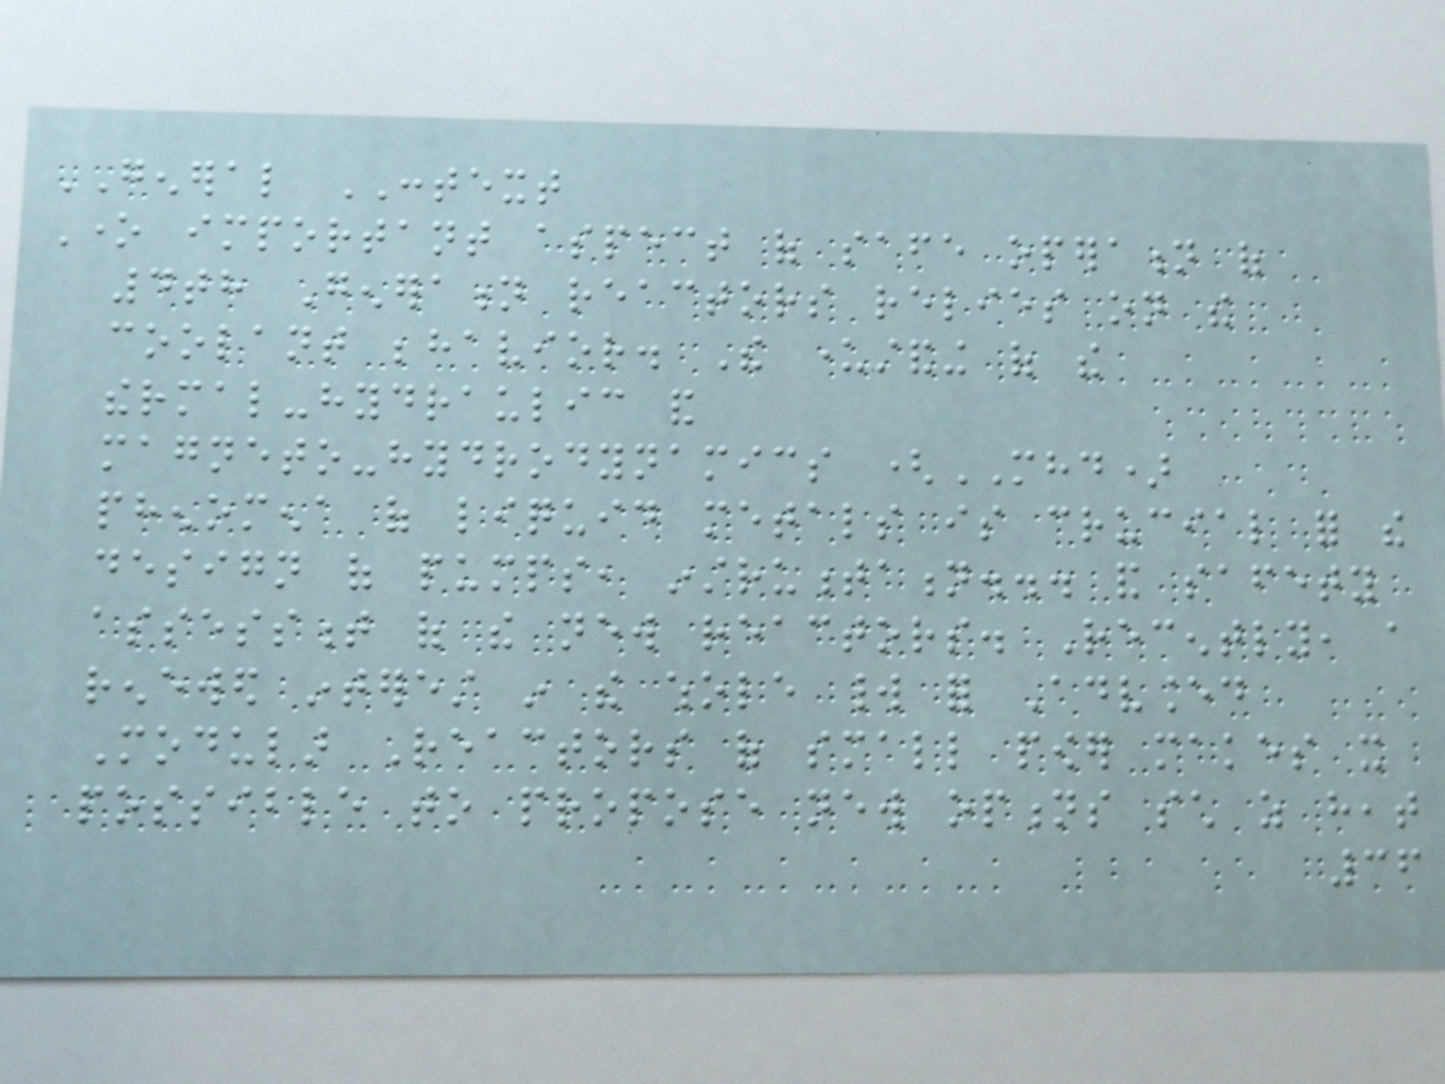GENERAL CONTEXT
One important aspect of safe operation of
4th Generation reactors relies on the
coolant behavior. The understanding of the
thermal-hydraulic and
magneto-hydrodynamics (MHD)
phenomena of liquid metals is crucial for the
design of pumps, instrumentation... and safety
assessment of the new reactors. Recently, a
renewed interest in the whole world for Advanced
Modular Reactors of small power makes it
possible to propose new options such as heat
36
